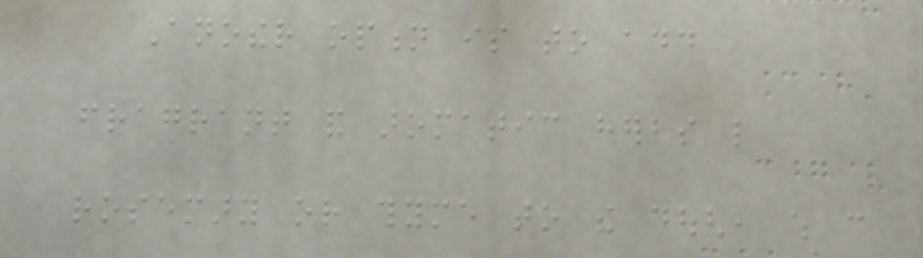Another option is to add
fragrant and aromatic herbs like
rosemary or thyme to the dough, which can
